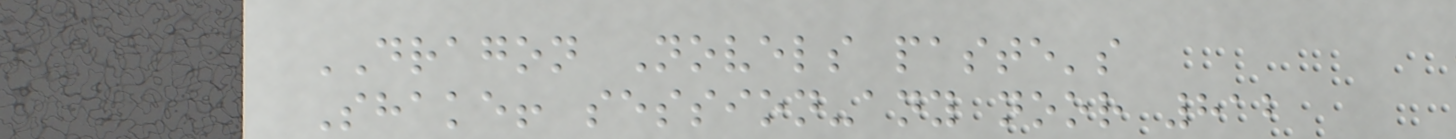DRAGON Novels paste's
Shake! session-any noor 812
